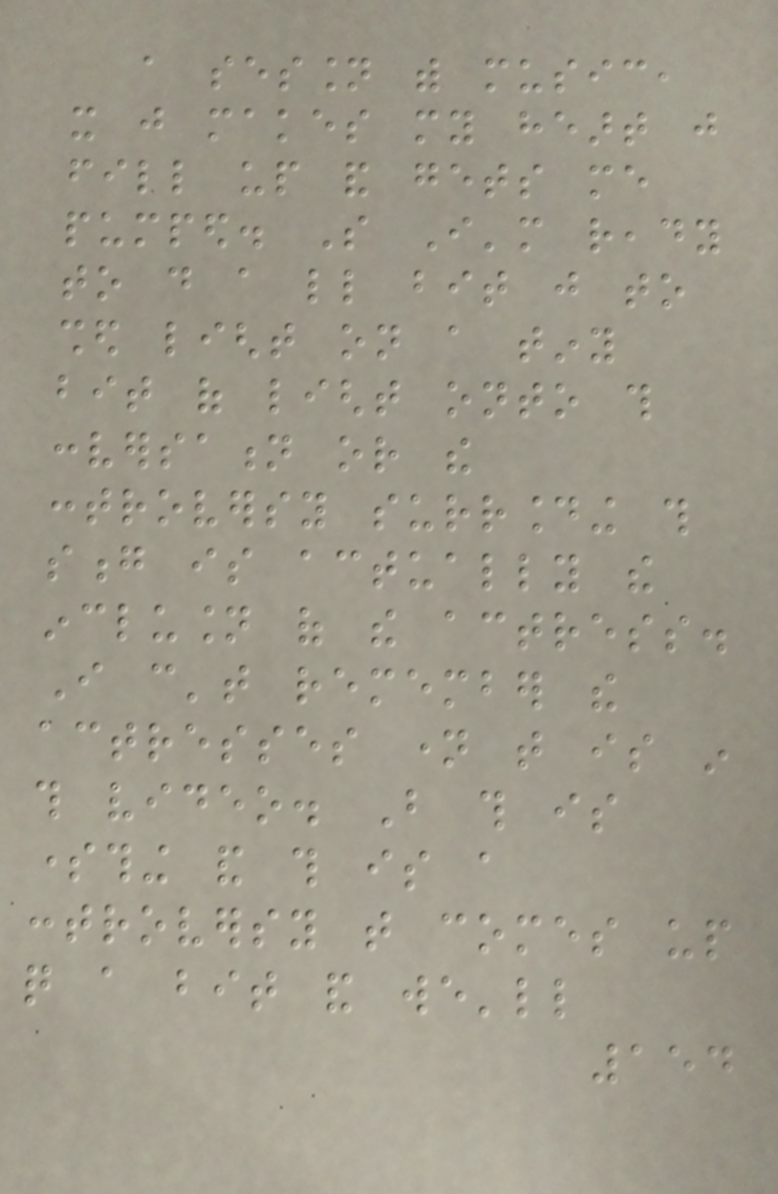a session with music,
it just makes my heart just
fill up and gets me
pumped. So I'm ready
to do a little bit just to
shed light on a tiny
bit of light onto this
conversation or the
controversy surrounding this
song is actually the
inclusion of the actress.
I can't remember the
actresses name that is in
this video. But this is
something and this is a
controversy that comes up
quite a bit and we'll
154
